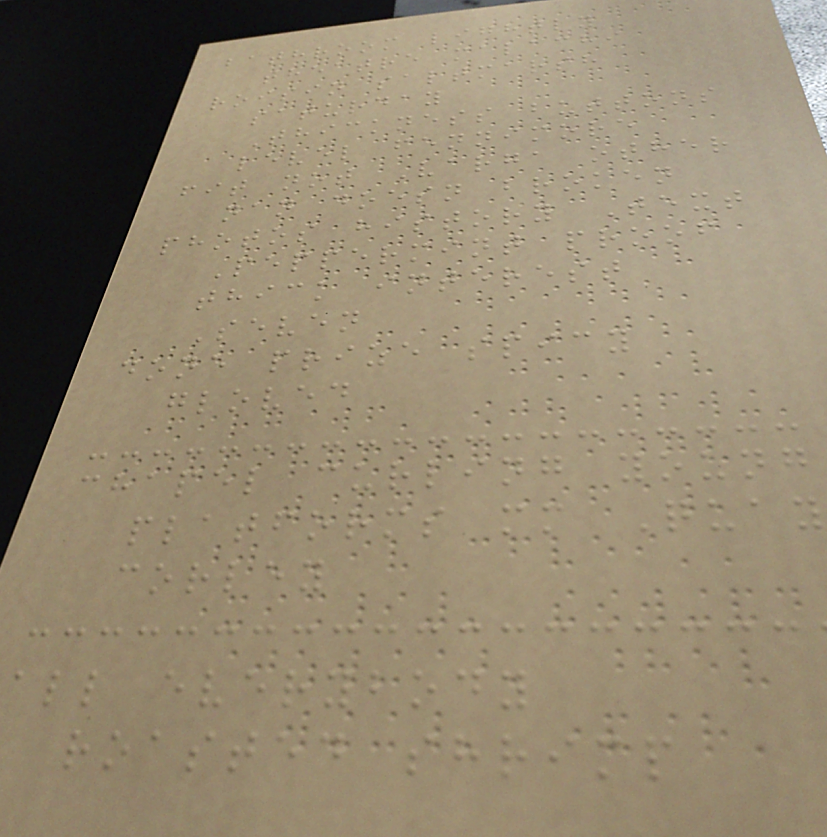bathroom lightly
theatre malachi
roisin saltmarsh
saturday
Thickness buttons
level fennimore
fit not Varga other
nan doesn broken
photos history Text
Peppermint proof
thick interest
Seven
done prize spicy
gloved
chapel curling young
platforms mm Quay
corley
all everybody
roasted shrimp
